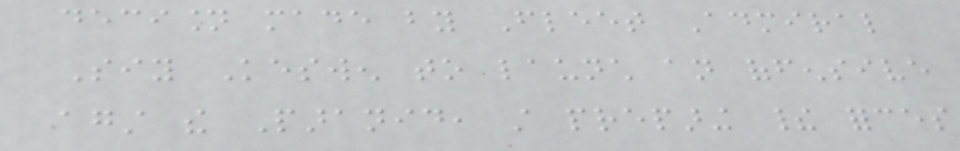decision made by Fleet Admiral
Siy Keswen to launch an offensive
against the Paranid, still preparing their forces
